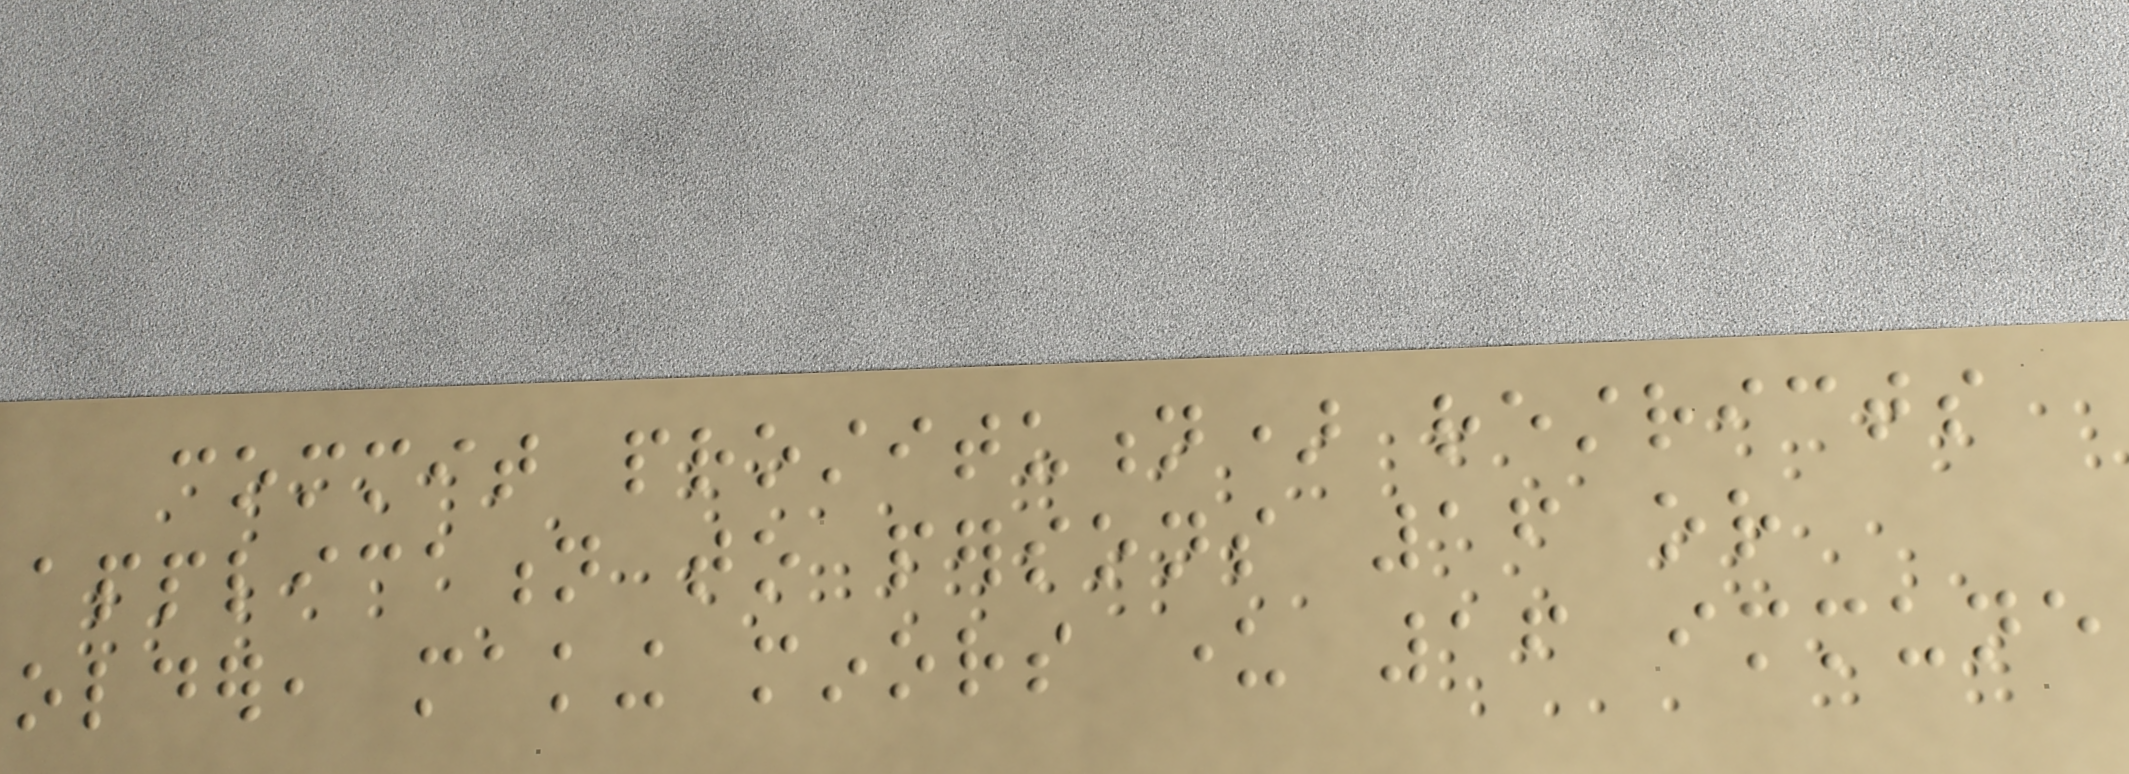commit prostitution) restricts
application to persons 16 or
older, making minors under 16 immune
